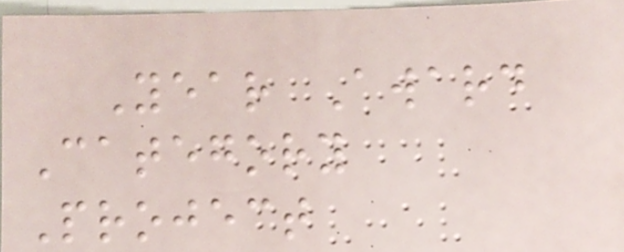Year Award
Category
Project
